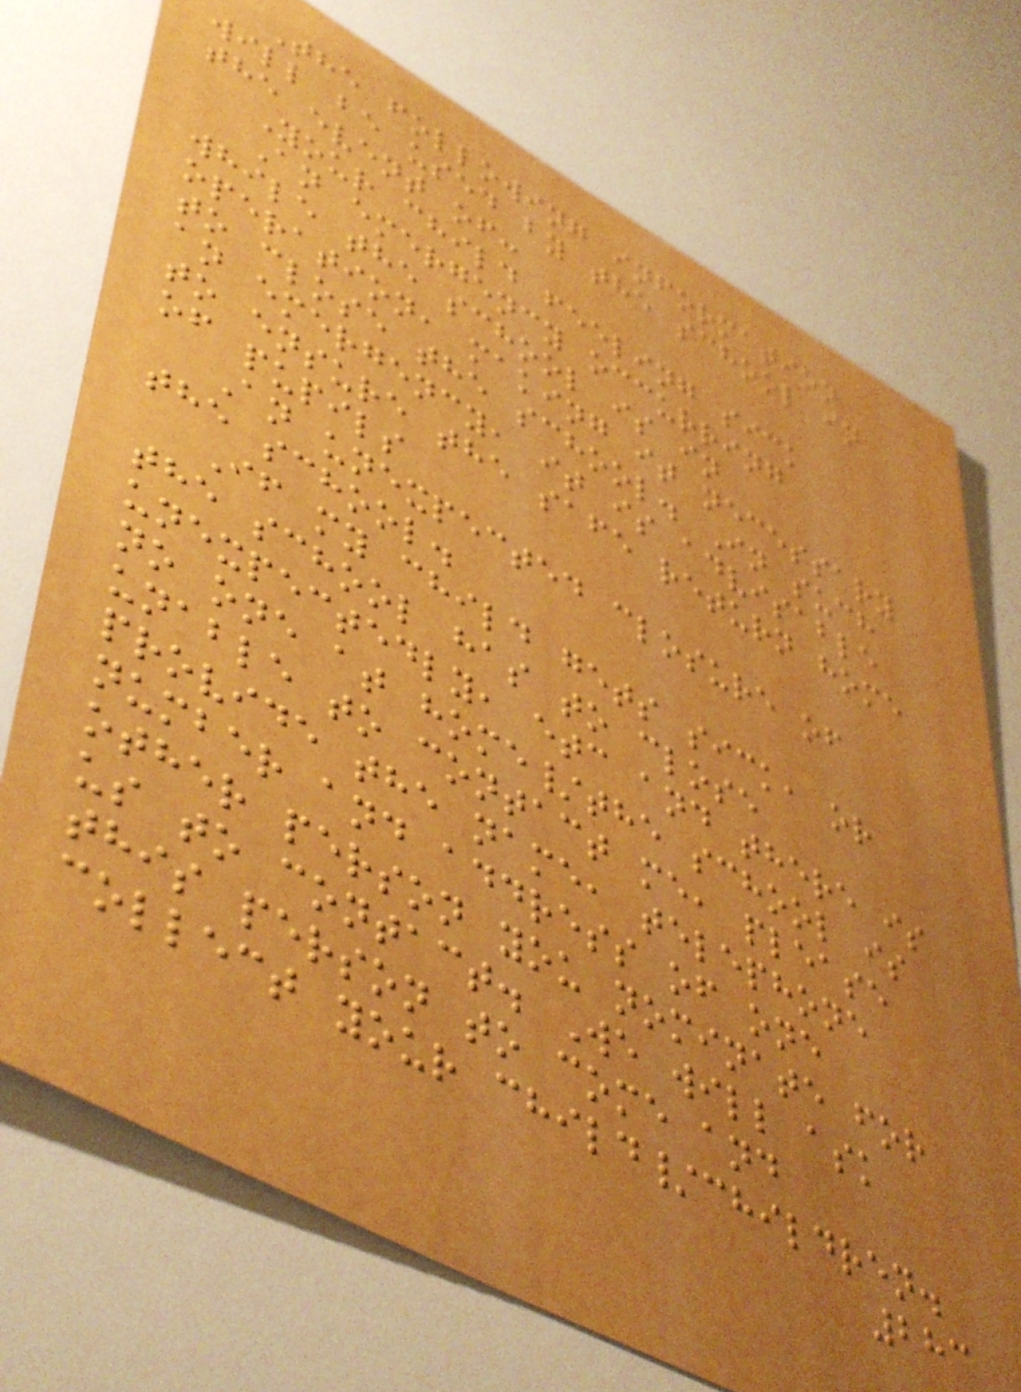The following information
will be used by the school in
the event of:
Your child feeling sick
An emergency occurring
while the school is in
operation, making it necessary
to close the school. In such
an emergency, it is advisable
to ensure the safe return home
of pupils
An unexpected closure of
the school.
If my child gets sick, or
the school has to close
unexpectedly, etc and there is
no one at home/the school is
unable to contact me, please
provide the name, telephone
number and address of one
other person you nominate for
us to contact. We will ask
this person to come and
collect your child/children.
283
